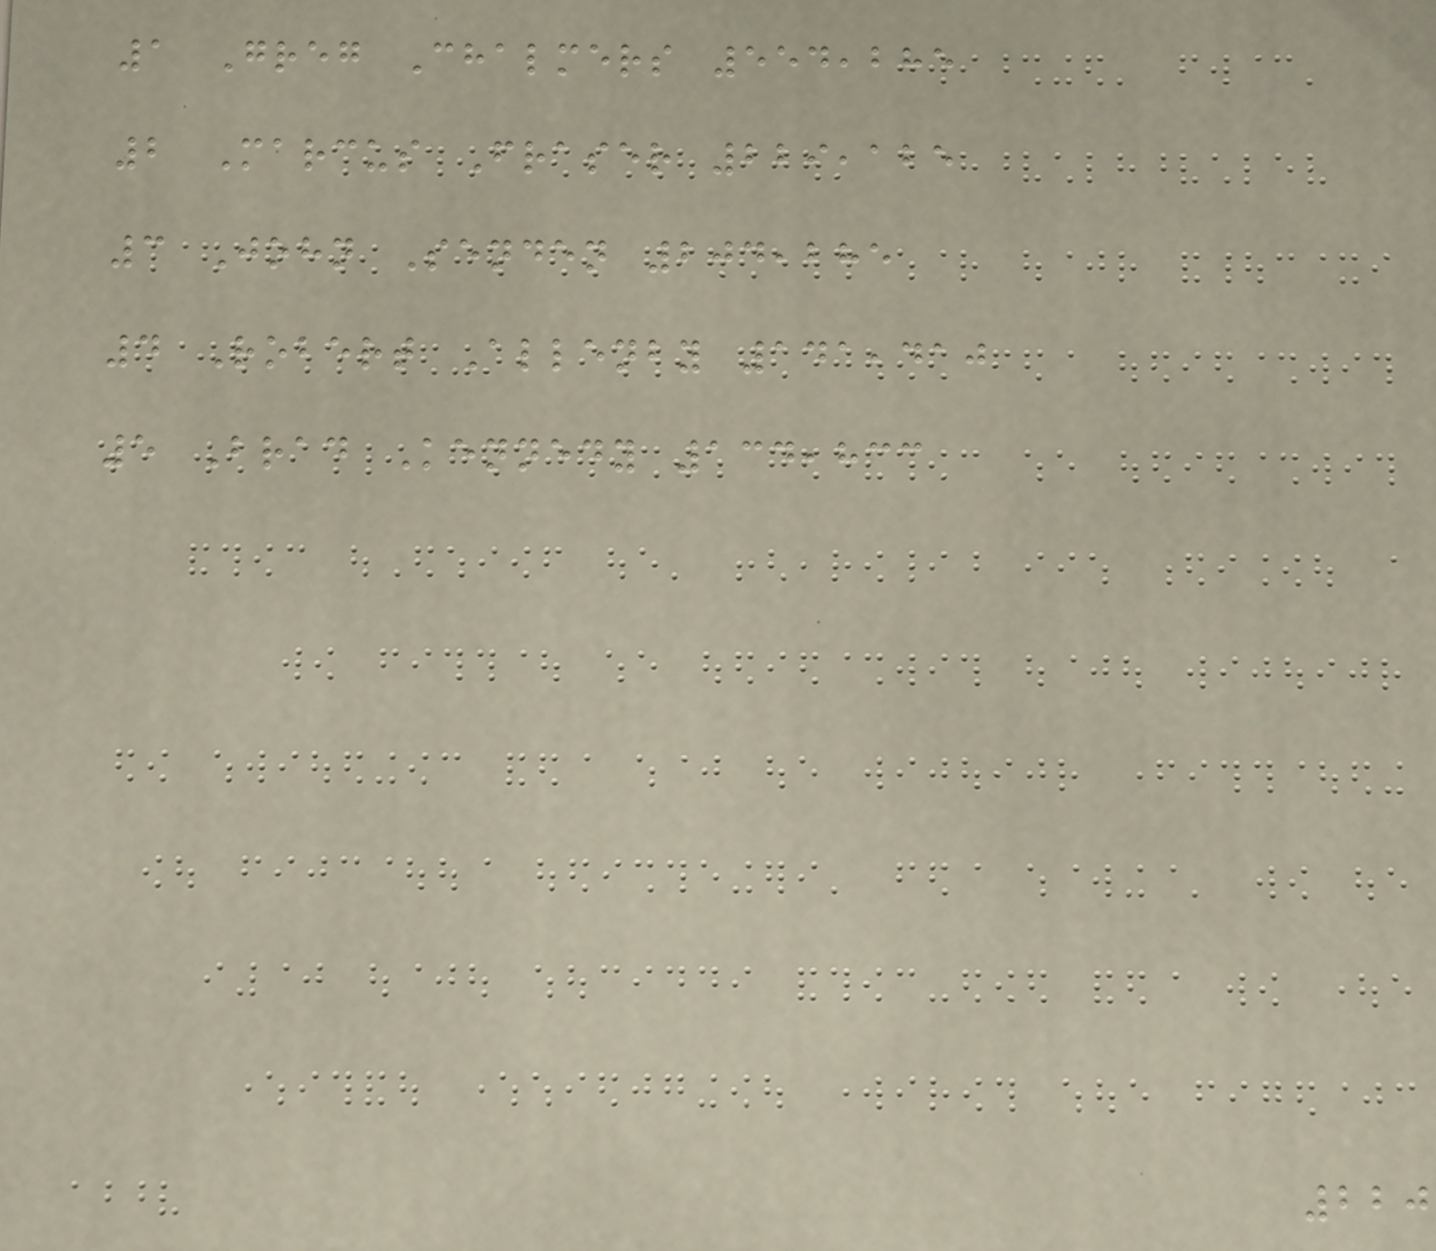1 Greg Chalmers 554,285
2 Marcus Fraser 229,125
3 John Senden 204,285
4 Robert Allenby 141,410
5 Brad Kennedy 134,833
220
